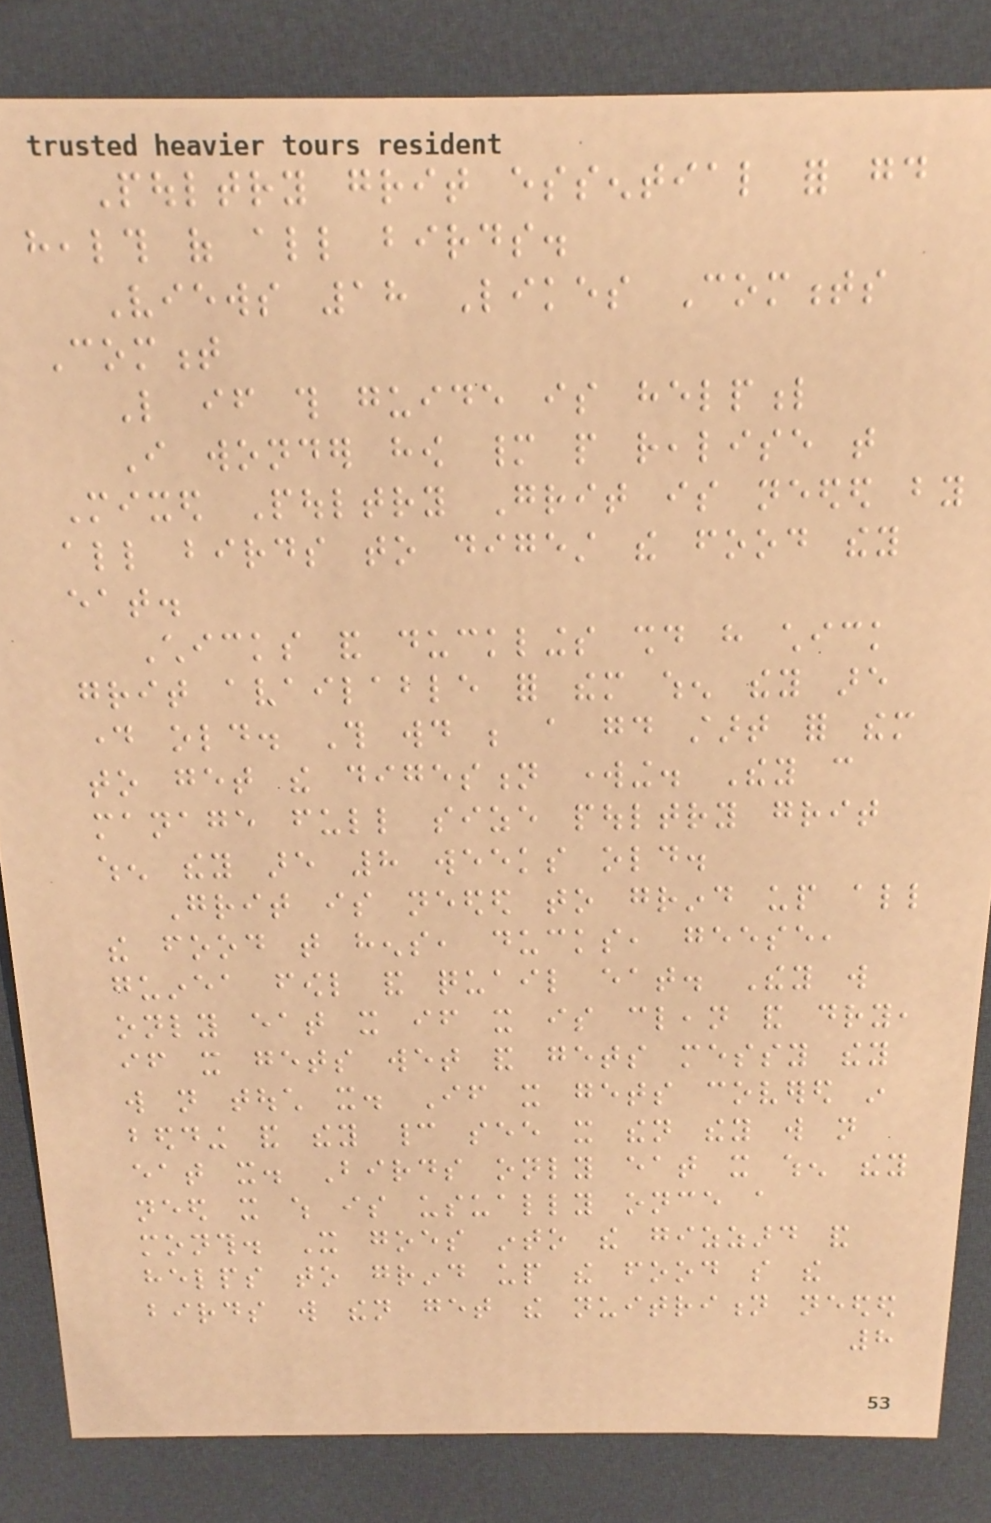Poultry grit essential for good
health of all birds.
Views 18 Likes Comments
Comment
Like if this guide is helpful
I wonder how many people realise that
Mixed Poultry Grit is needed by
all birds to digest the food they
eat.
Chicks and ducklings should have chick
grit available for them when they are
day old. This would be a good start for them
to get the digestion working. They can
manage full size poultry grit
when they are 8 weeks old.
Grit is needed to grind up all
the food that hens, ducks, geese,
guinea fowl and quail eat. They will
only eat it if it is clean and dry,
if it gets wet and gets messy they
will not touch it. If it gets covered in
bedding and they cannot see it then they will not
eat it. Birds only eat it when they
need it which is usually once a
month. It goes into the gizzard and
helps to grind up the food so the
birds will then get the nuitrition needed
8
